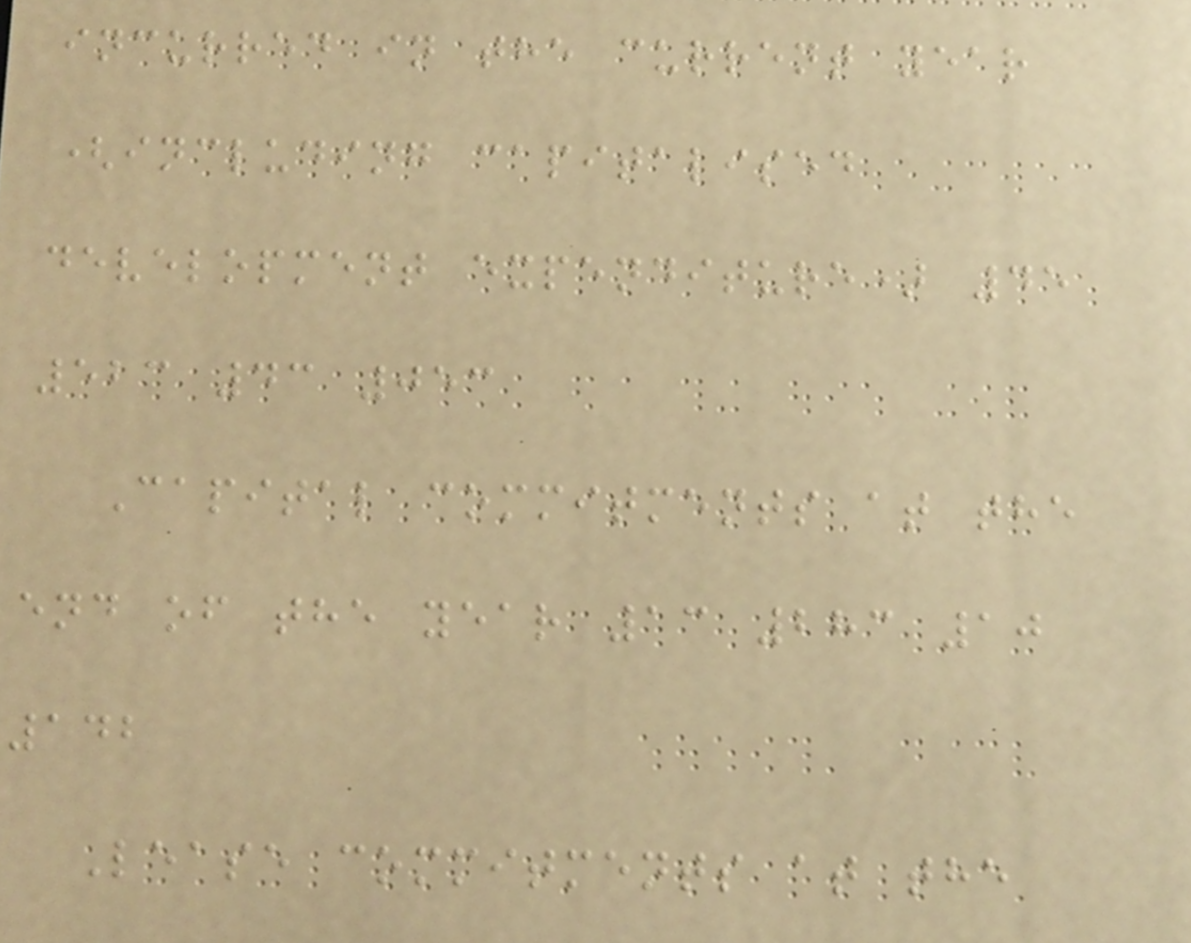incurred in the current year
(including capitalised
development expenditure) 45
523 43 053
Capital commitments at the
end of the year 13 283 10
142
Lease commitments at the
